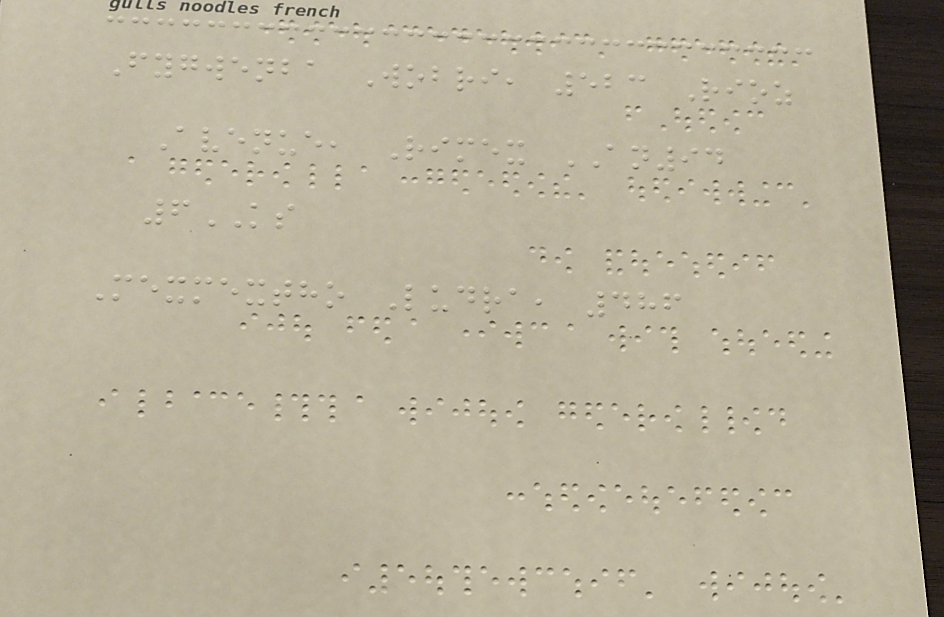Fygwenba Wobri, 523 Rioz
Avenue, Rimex AN94
6KS
Mexmextho Ludra, 486
